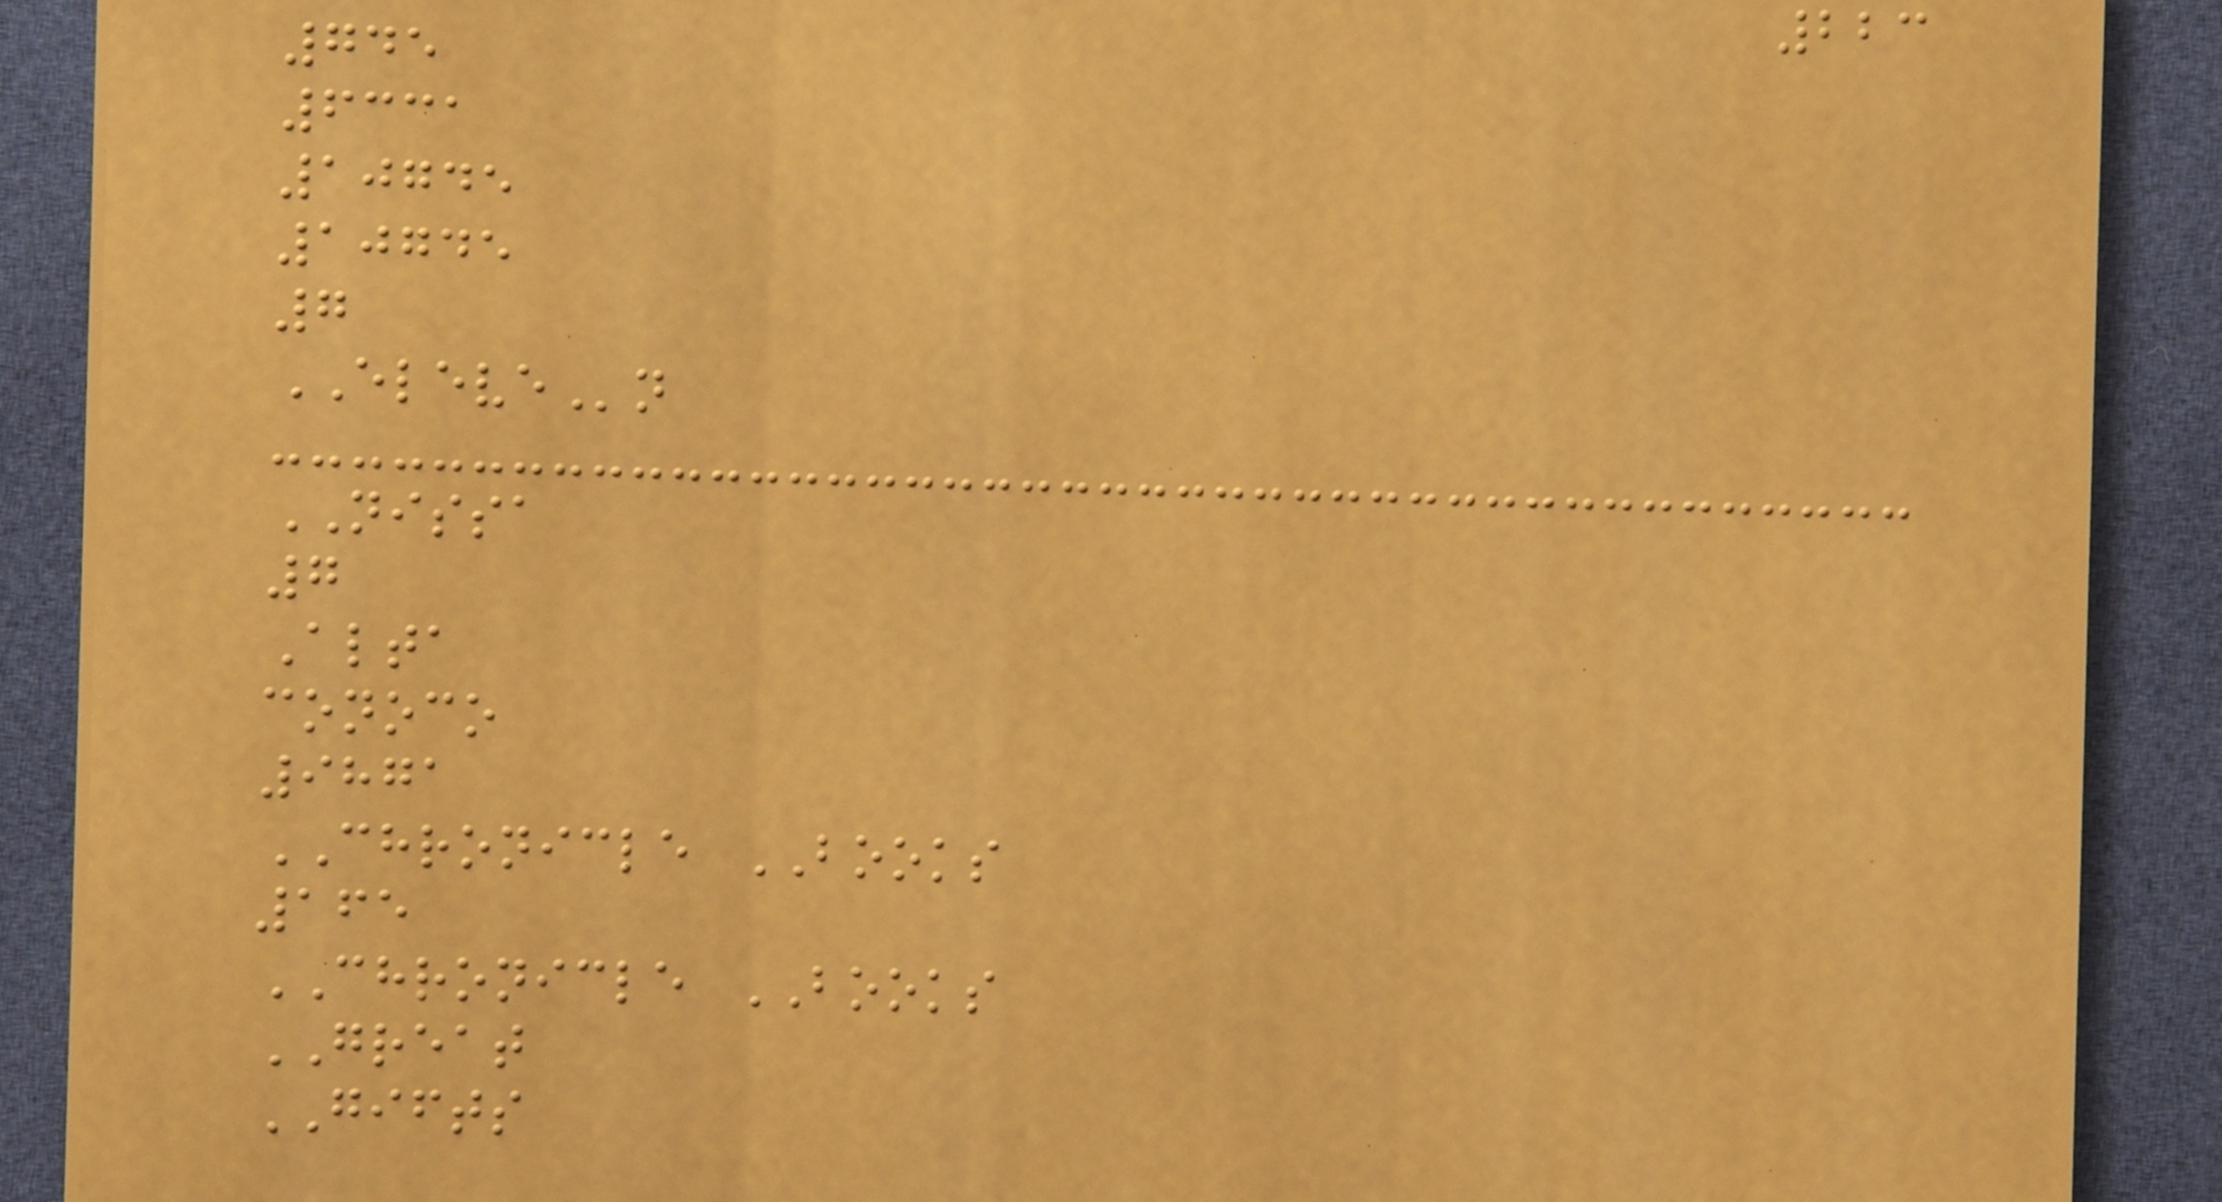223
745
6331
10745
10745
7
ELEVEn
NISSA
7
Alta
conoco
9871
CHRONICLE BOOKS
165
CHRONICLE BOOKS
GREAT
GIFTS
